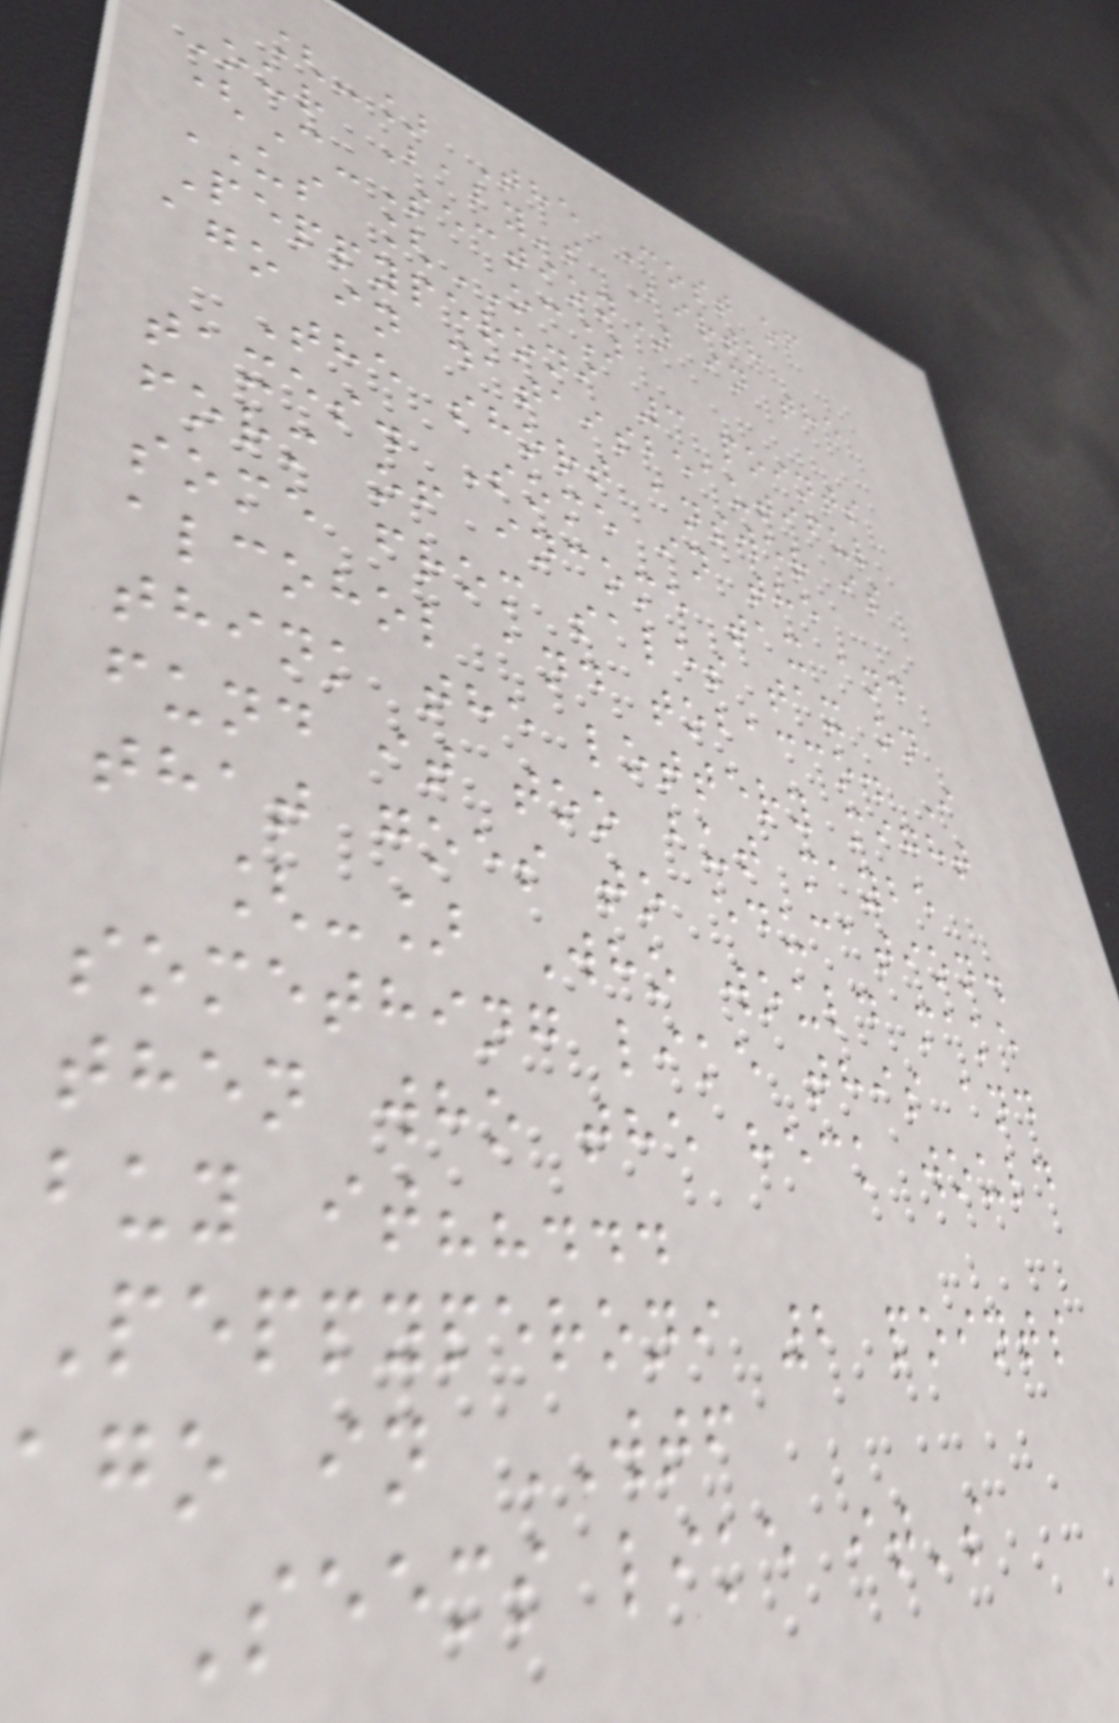[-] The Cost of
Our Baby's Birth
(C-Section) in the
US [OC]
Peppyperoni 3 points
ago in dataisbeautiful
The short answer is
taxes. Some in the
form of income tax and
some from sales tax on
alcohol and tobacco. I
think the lottery might
fund it too but maybe
that goes to education.
[-] Who would make
something like this and
then who the heck would
buy it??...
Peppyperoni 2 points
ago in WTF
Seems like it's
